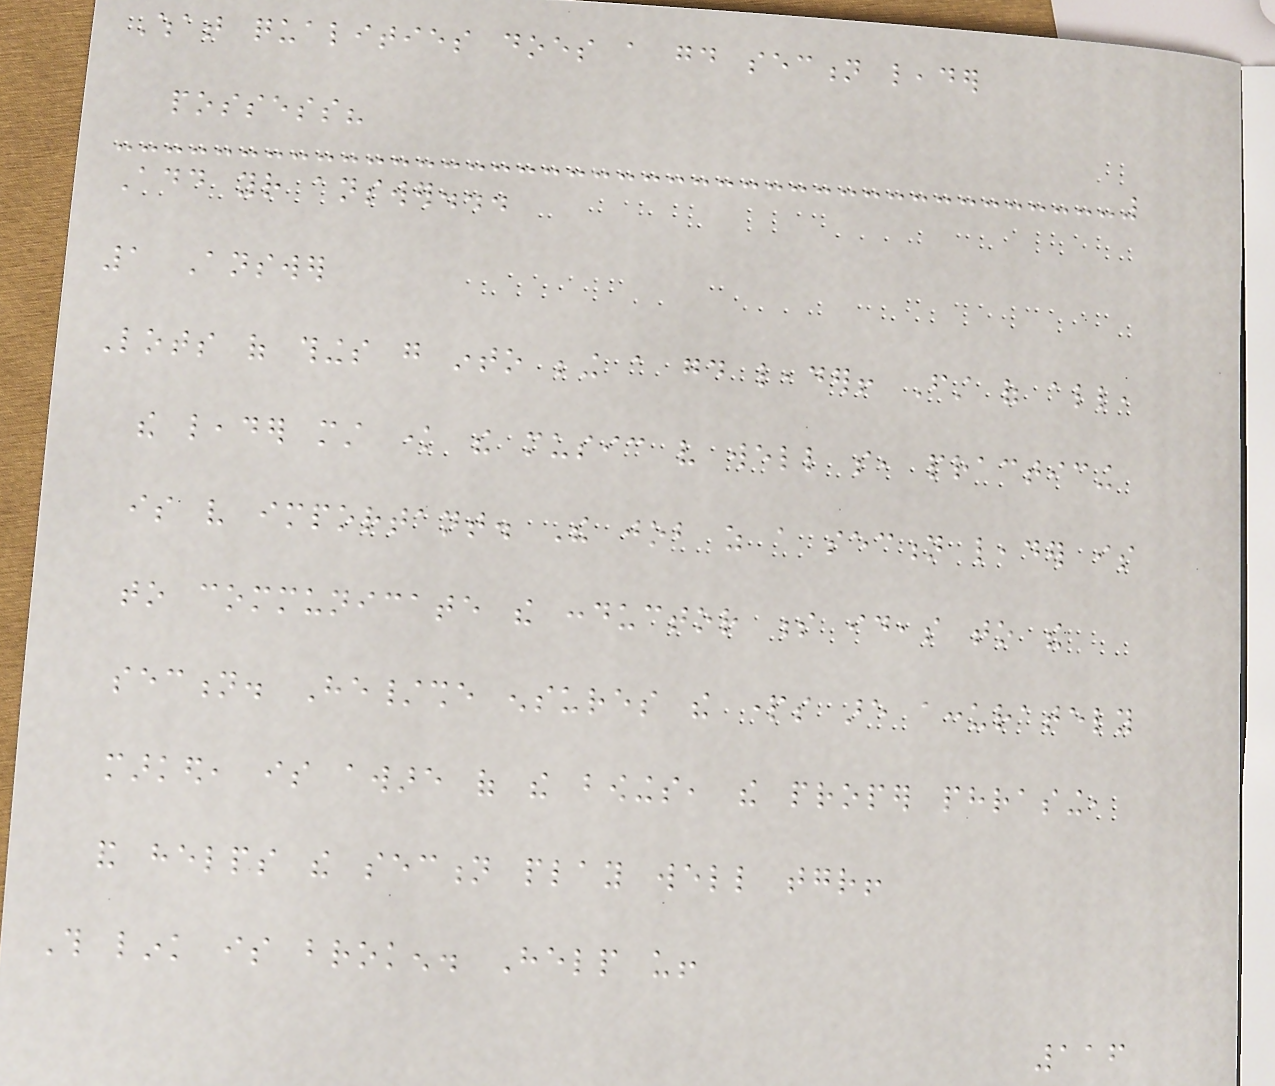What qualities does a good section leader
possess?
Add your answer...
1 Answer
Lots of things go into being a good leader! First of all,
the leader must know the music very well so, practicing
is very important. The job as a section leader is
to communicate the conductor s ideas to the
section. He/she ensures the parts are accurately
marked, is aware of the bowings, the proper phrasing,
and helps the section play well together!
This link is broken. Help us!
116
